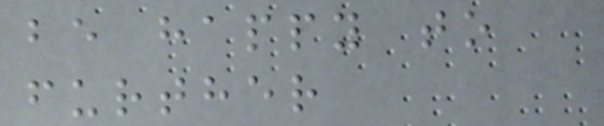be happy to
further
